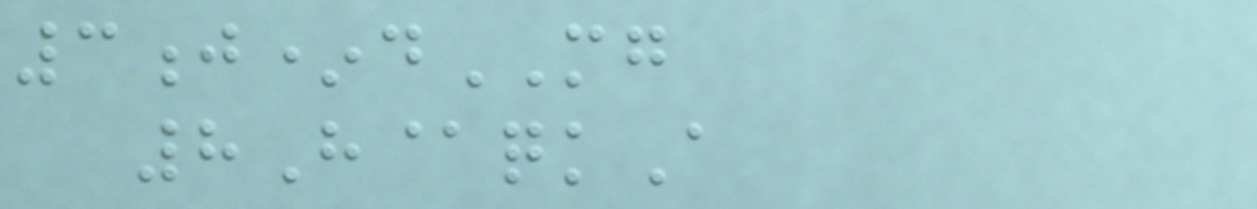3j*dMG
8H@qkA
